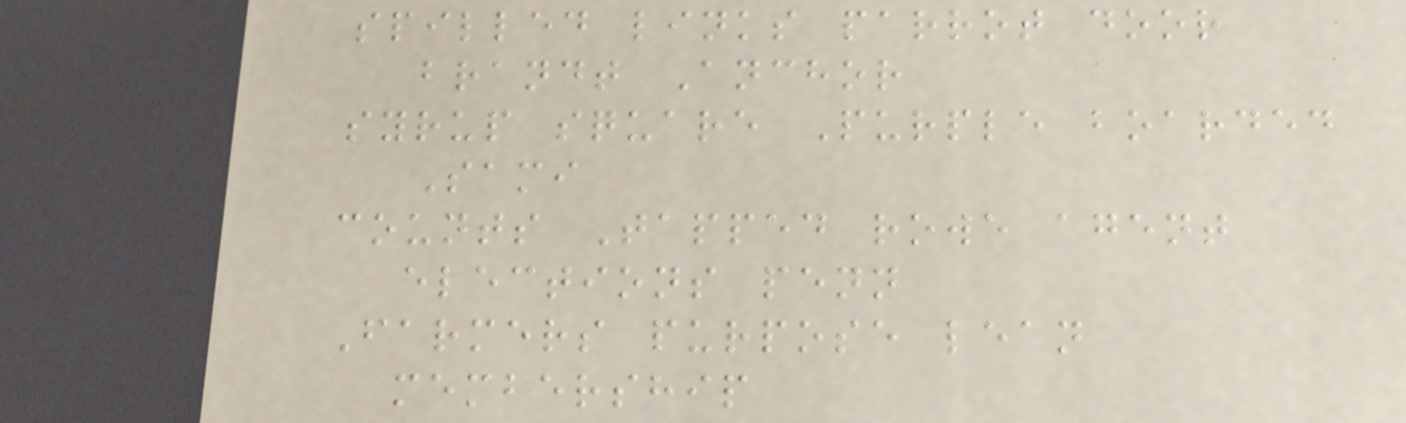spilled links parrot door
brandt Anchor
syrup square Purple boarded
Sami
counts Tapped rowe agent
elections penn
Farmers purpose lean
membership
